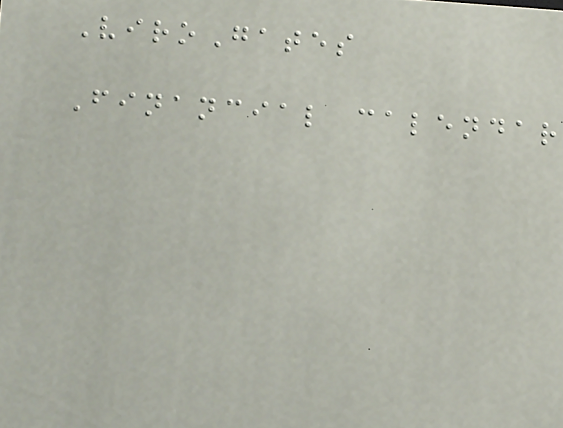ViroGates
Financial calendar
